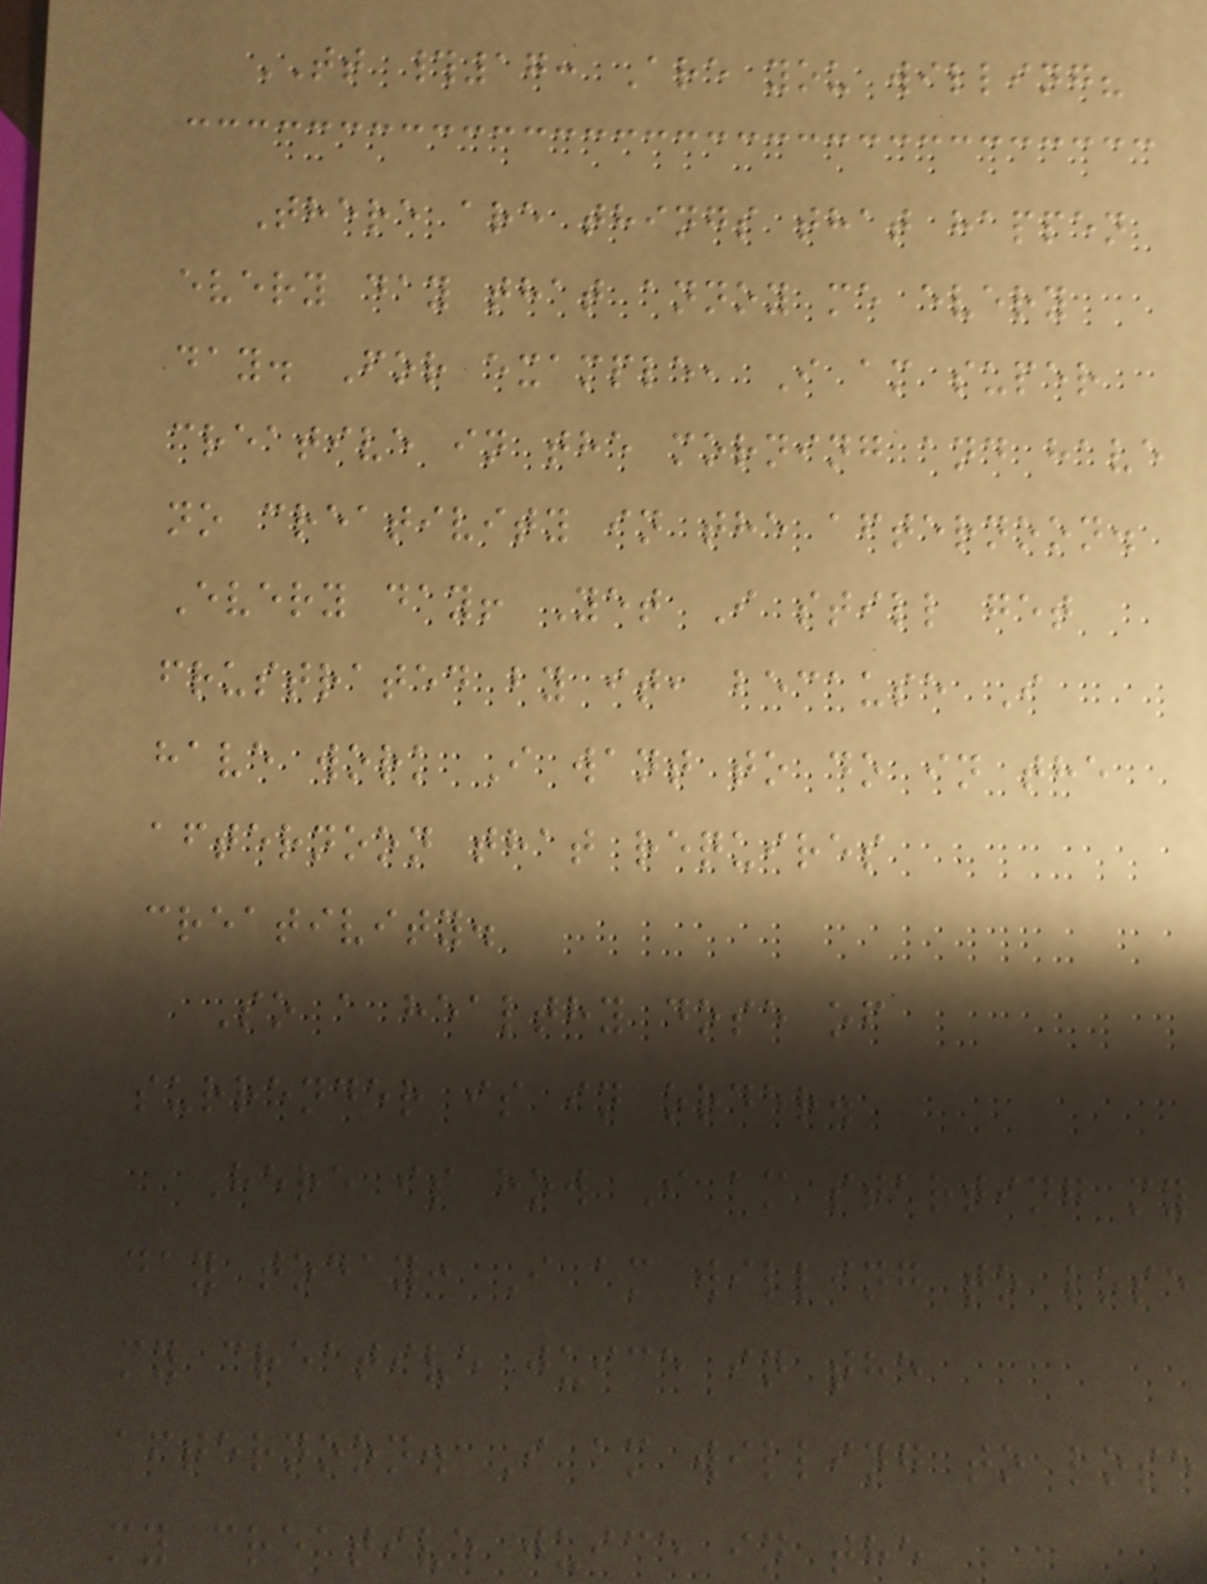TT #17: Are you willing?
There are things that happen
every day that annoy me every
day. For example, I am super
creative in the morning and have
no creativity in the afternoon.
Every day! Yet I still get
frustrated by it, because I
have work I want to do in the
afternoon that requires
creativity.
So a healthy dose of
surrender is in order.
Here is how I am starting my
day today: I am willing to lose
my creative juice in the
afternoon. I am willing to lose
my creative juice in the
